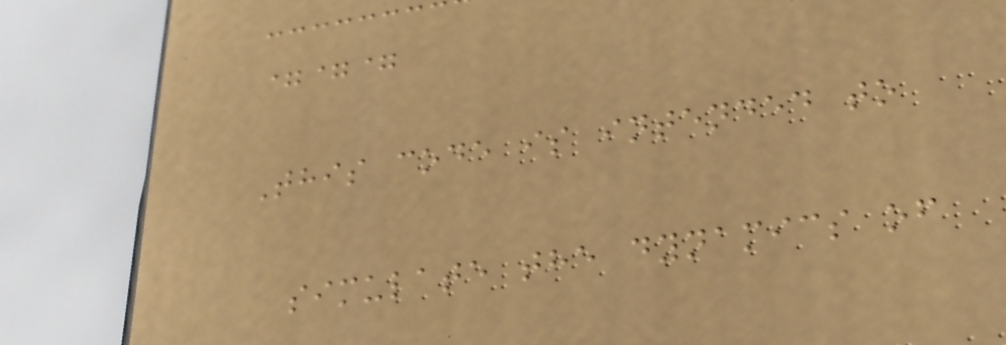===
This code is intended to
simulate the dynamics of
